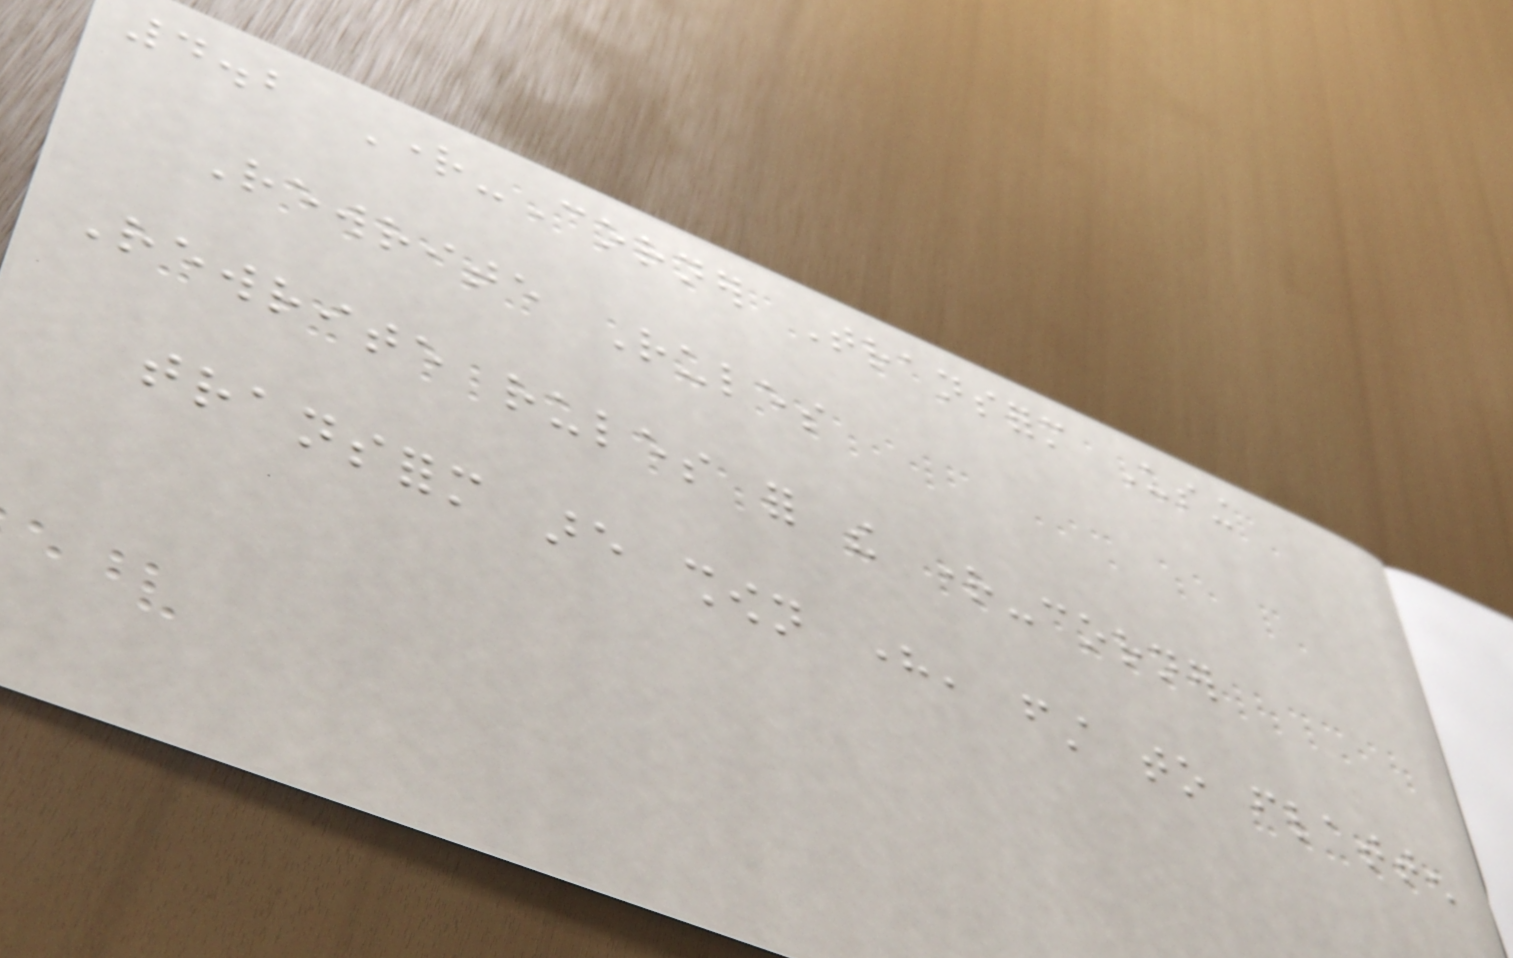4.2 Right-Corner Transform Using
Rewrite Rules
Rewrite rules for the right-corner
transform are shown here, first to flatten
